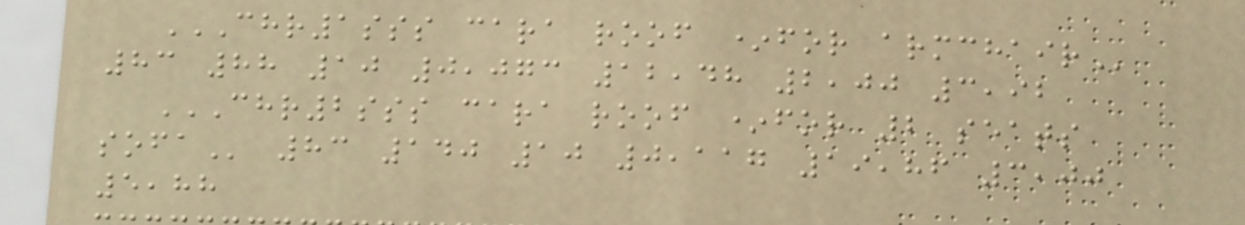CHR1SSS CARA ROOF *FOR ARMCHAIR
83 88 10 0,073 12,48 2,00 3,92
CHR2SSS CARA ROOF *FOR 2 SEATS
SOFA 83 140 10 0,117 19,86 3,00
5,88
